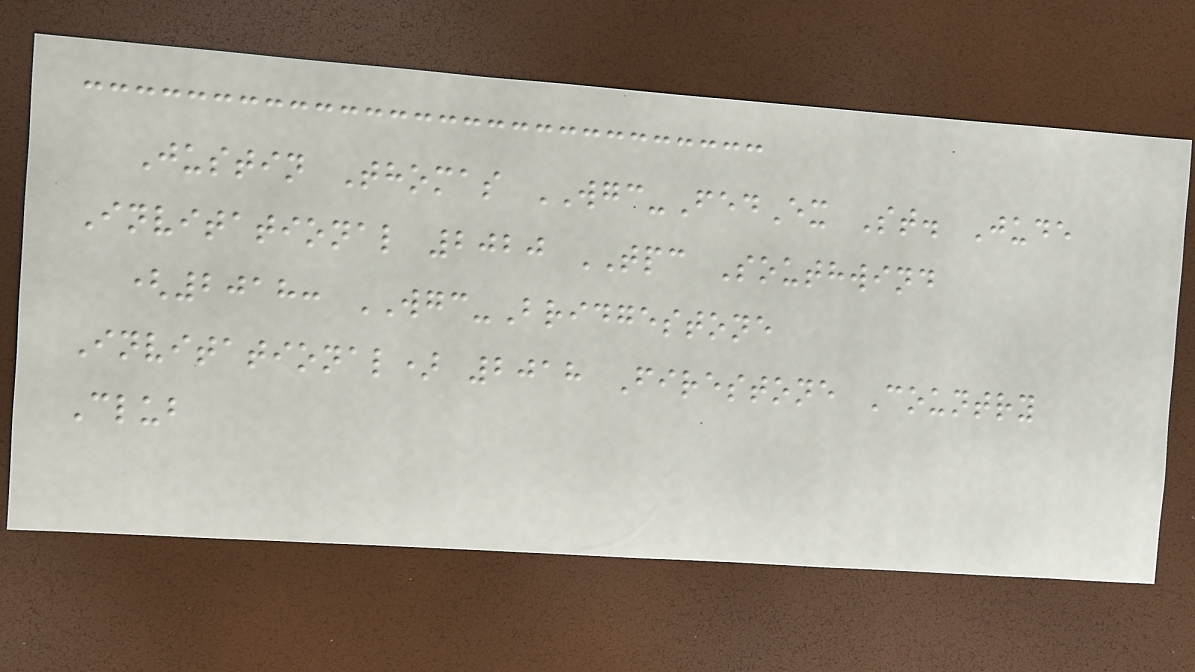Justin Thomas WGC-FedEx St. Jude
Invitational 2020 TPC Southwind
(2018: WGC-Bridgestone
Invitational) 2018 Firestone Country
Club
